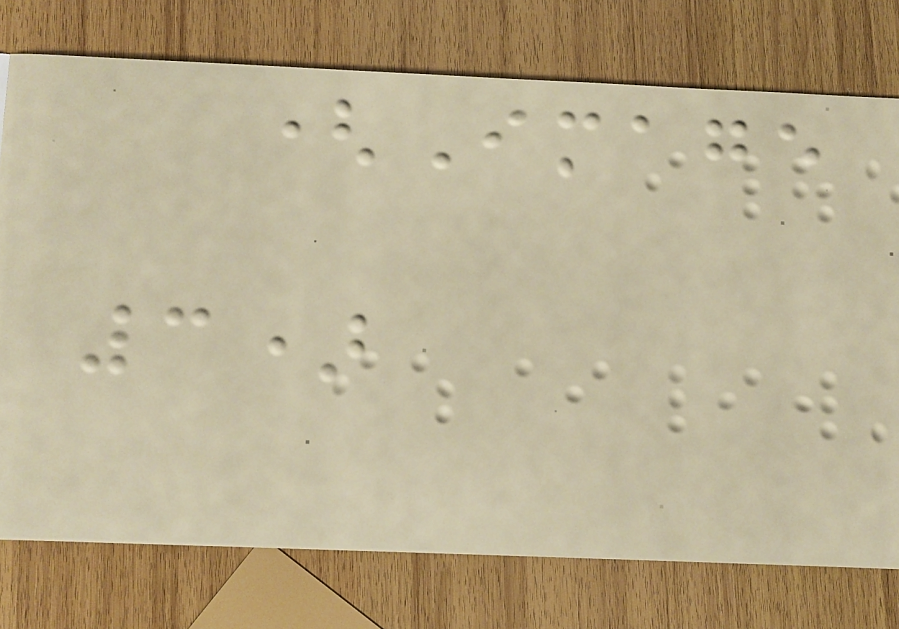(Image
3)
